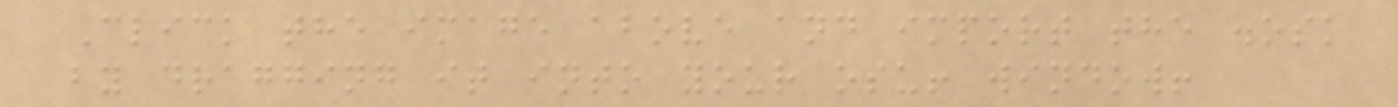Click the image above and import the .osk
by dragging it into your osu! window!
